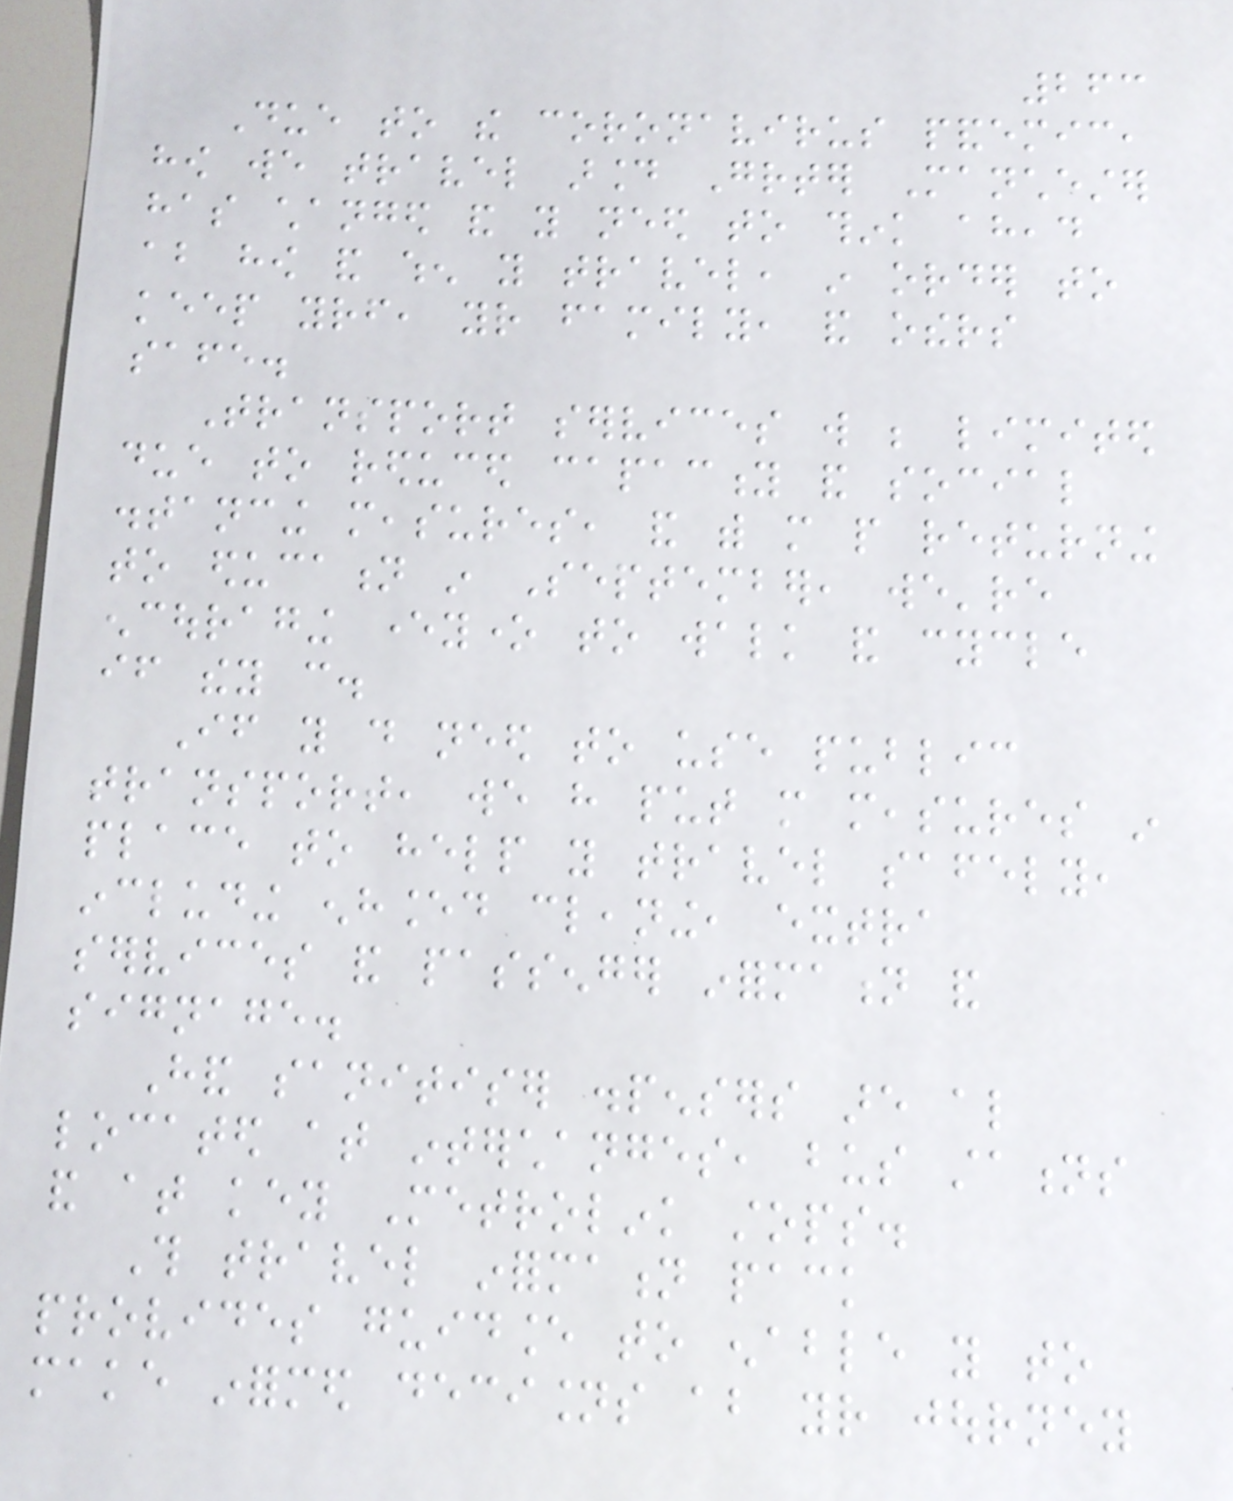263
Due to the coronavirus pandemic,
how we travel around Greater Manchester
has changed and you need to think ahead
about how and when you travel, in order to
keep yourself, your family, and others
safe.
Transport services will be limited
due to reduced capacity and social
distancing measures, and with more people returning
to education in September, we're
encouraging everyone to walk and cycle
if they can.
If you do need to use public
transport, we have put more measures in
place to help you travel safely,
including enhanced cleaning, extra
services and passenger information and
signage.
Hand sanitiser dispensers are also
located at interchanges, bus stations
and at key Metrolink stops.
This travel information pack
provides guidance to enable you to
make informed decisions about your journey
